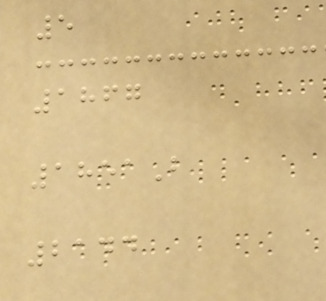5
1867
1851B
2144
